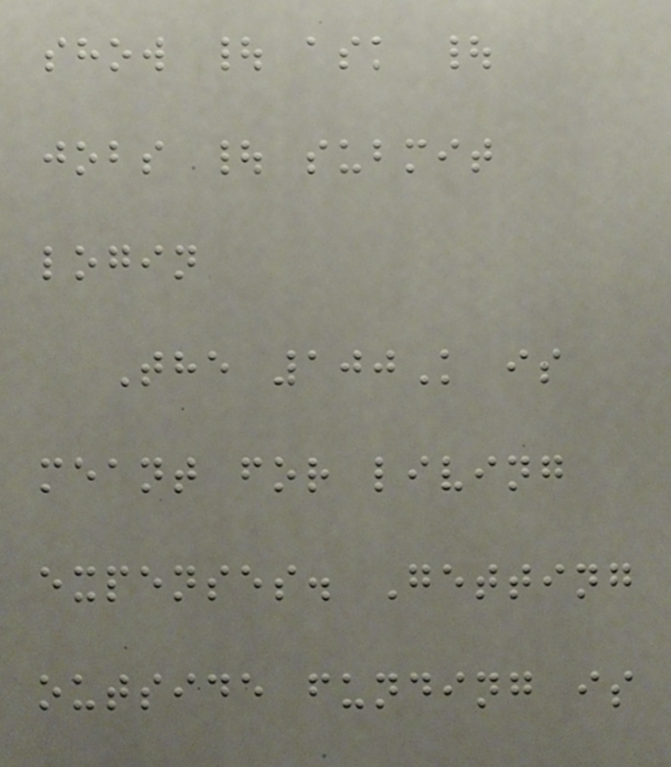show | ask |
jobs | submit
login
The 100K is
meant for living
expenses. Getting
outside funding is
